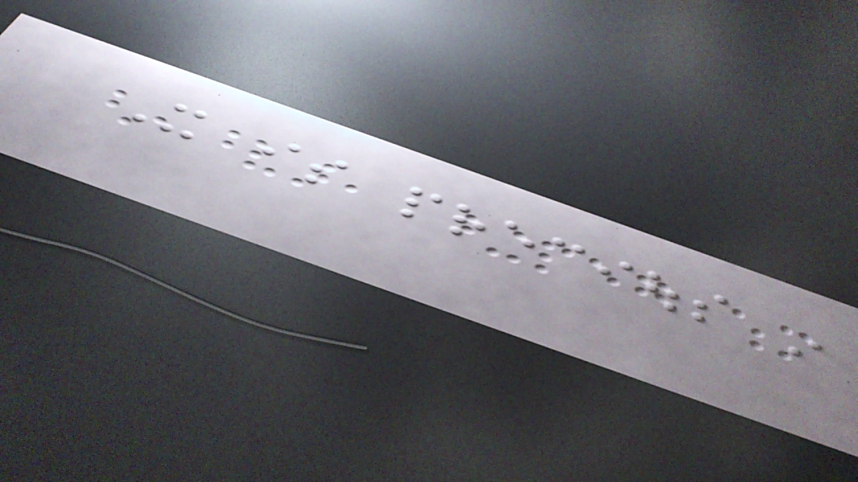It is precious in
